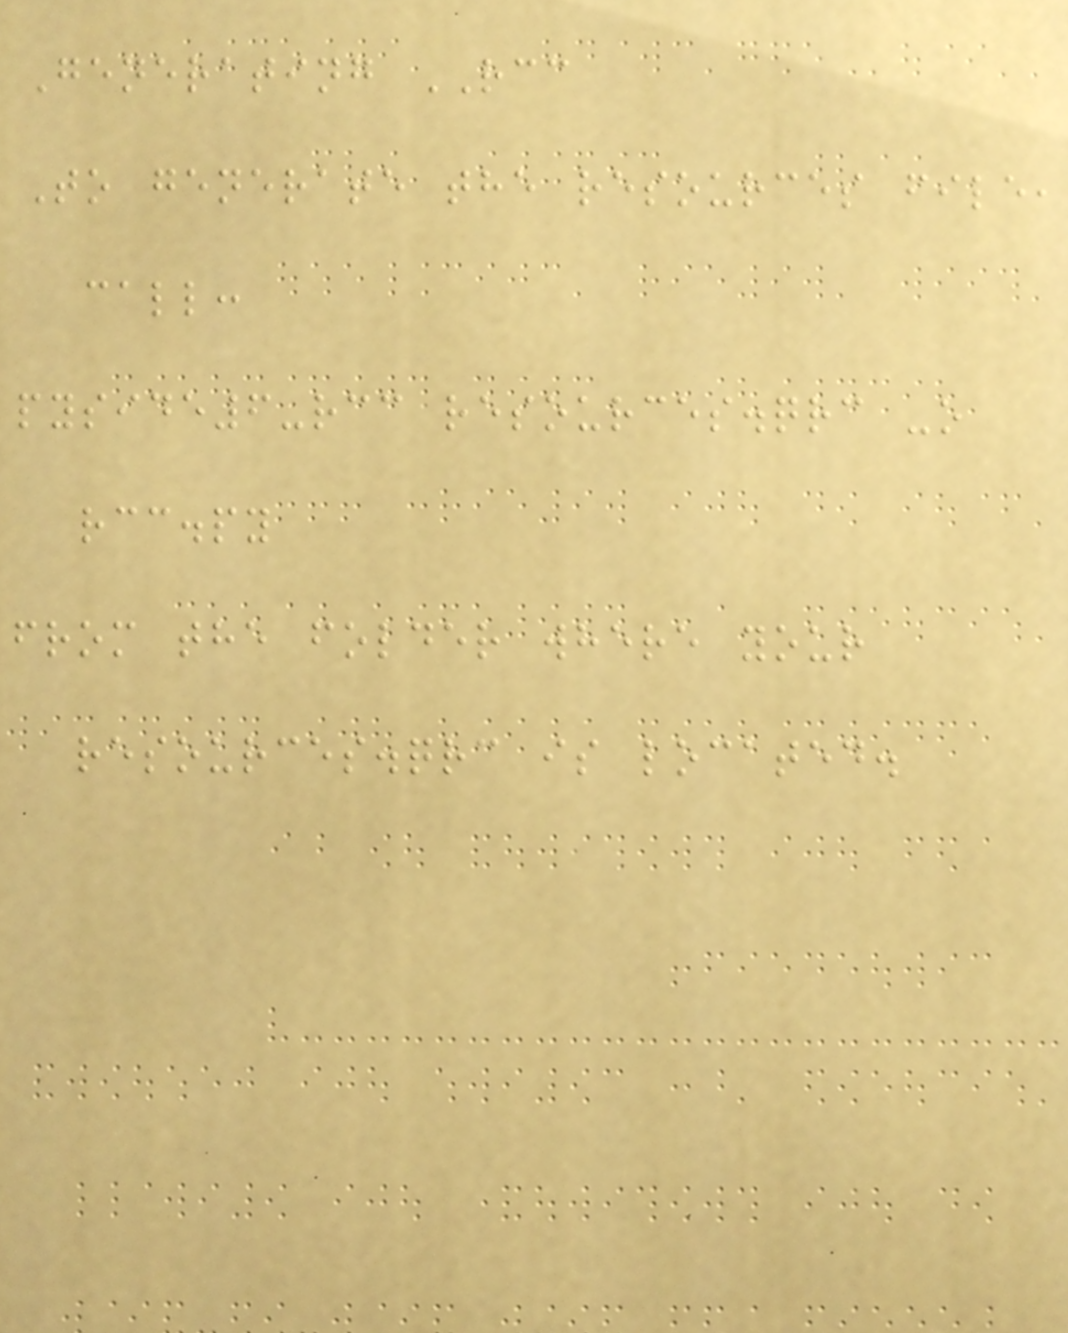Generating RCC
To generate the resources file,
call:
pyside6-rcc resources.qrc -o
rcc.py
from the folder where your
resources.qrc is located.
